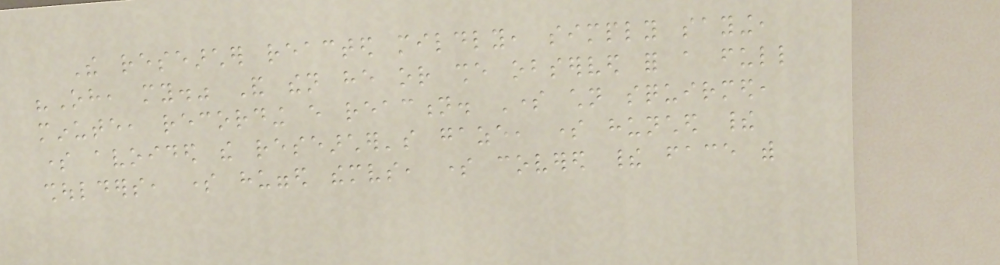The researcher reacted mildly, simply saying,
"Oh, my." And then he or she observed for a full
minute, recording every reaction. Some children squirmed,
some avoided the researcher's gaze, some hunched their
shoulders, some hugged themselves, some covered their face with
